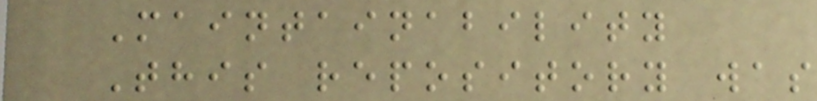Maintainability
This repository was
